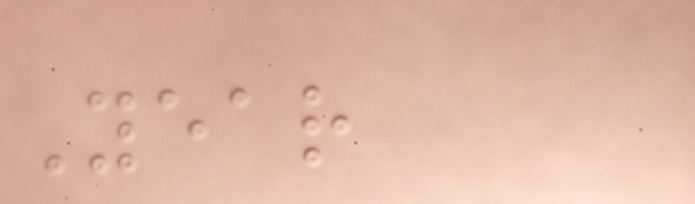Year
